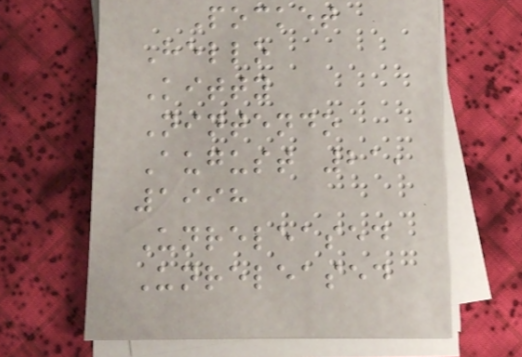Pocket
Hello
Kitty
Nintendo
August 21,
1998
Unreleased
Unreleased
